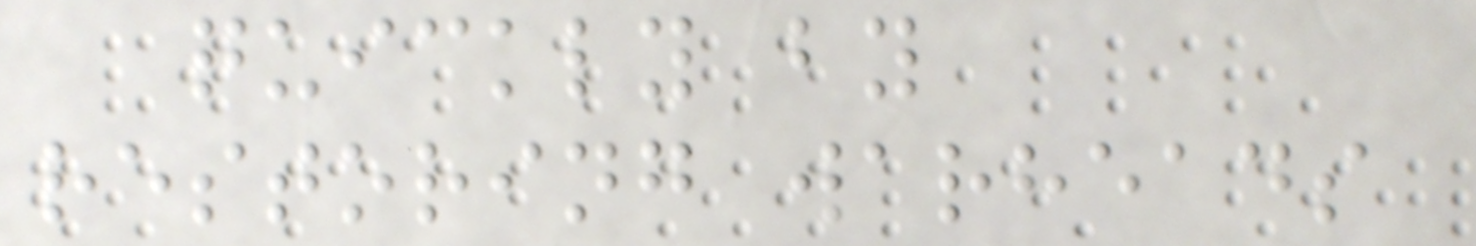quickly by
restoring warheads
